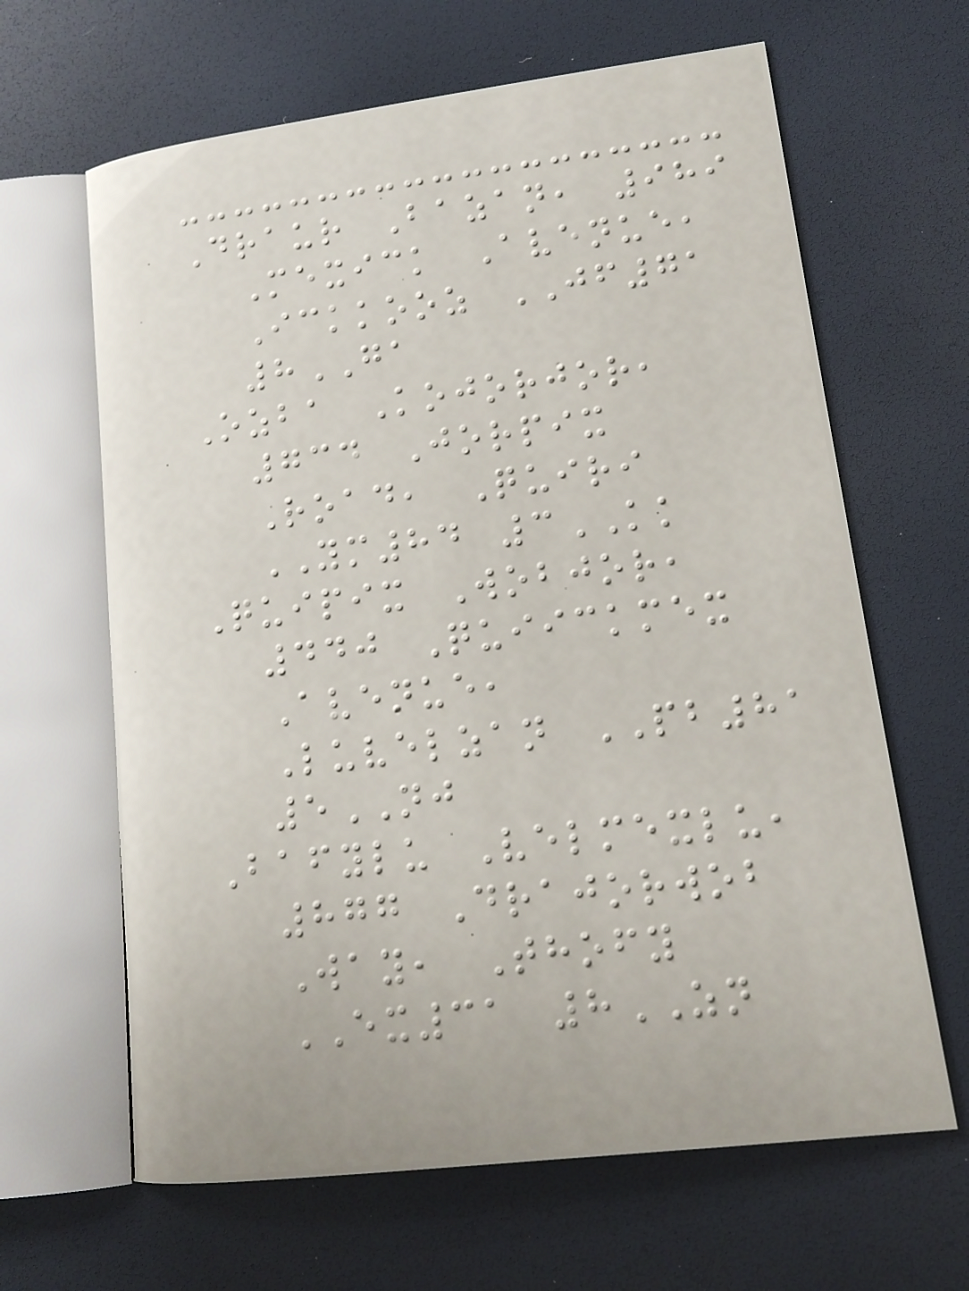Draur Bazan, 989
Mexick Avenue,
Ickkooz JF71
8GA
Ozba Kojorjor,
734 Jorpix
Road, Quiri
YM84 3KK
Quipix Wobjor,
440 Quiickmex
Avenue,
Luvelzan PB81
5NJ
Bafylu Velmexlu,
877 Drajorwob
Way, Thofy
EX31 8ZN
